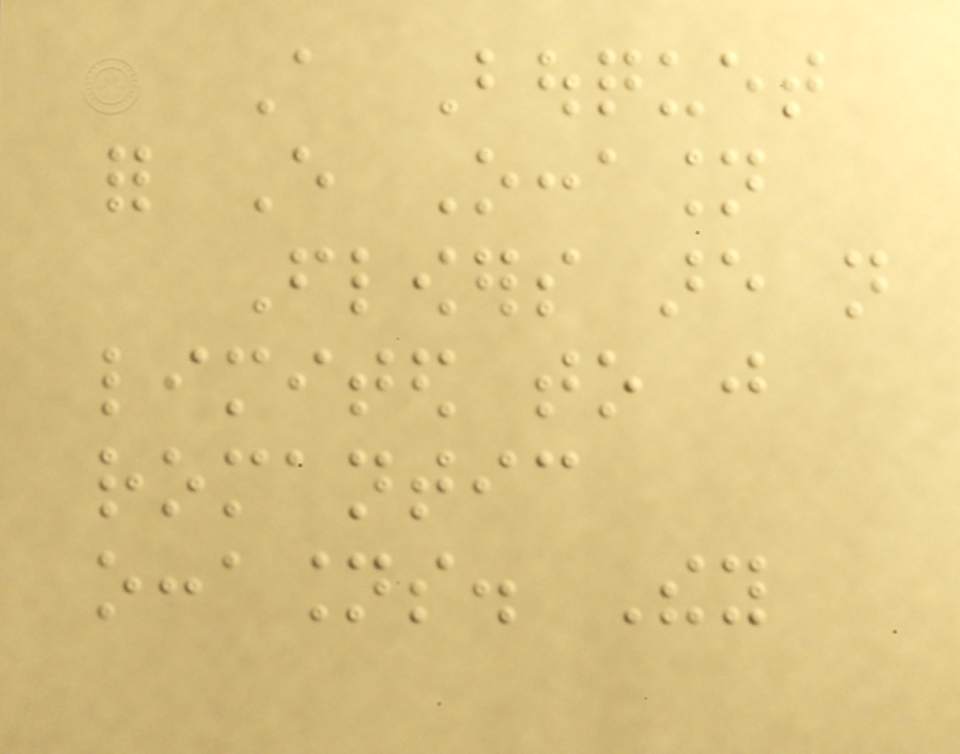A Bouquet
for Every Occasion
Flowers are not
limited to just
romantic
occasions. They
